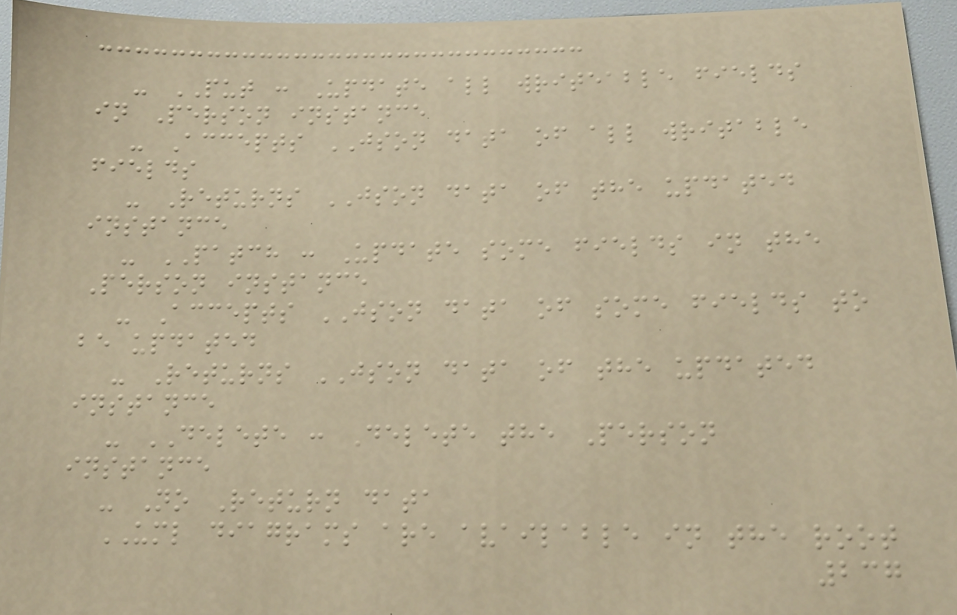- PUT : Update all writeable fields
in Person instance
- Accepts JSON data of all writable
fields
- Returns JSON data of the updated
instance
- PATCH : Update some fields in the
Person instance
- Accepts JSON data of some fields to
be updated
- Returns JSON data of the updated
instance
- DELETE : Delete the Person
instance
- No Return data
UML diagrams are available in the root
237
